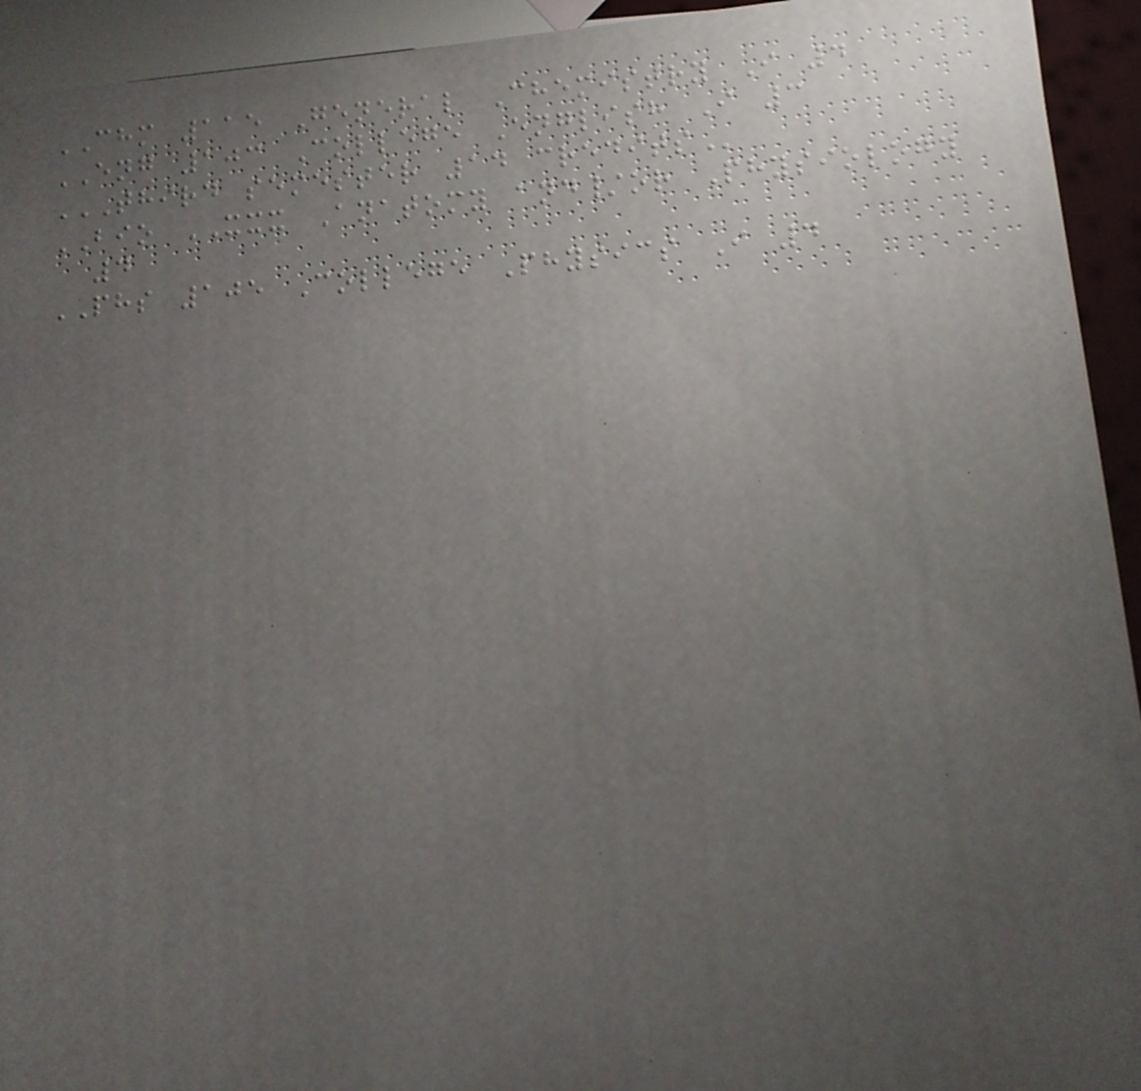CHM 115 General Chemistry I 4
ENG 103 College English I 3
THIRD SEMESTER 14 CREDITS
BIO XXX Anatomy and/or Physiology
4
PHS 105 College Physics I 4
